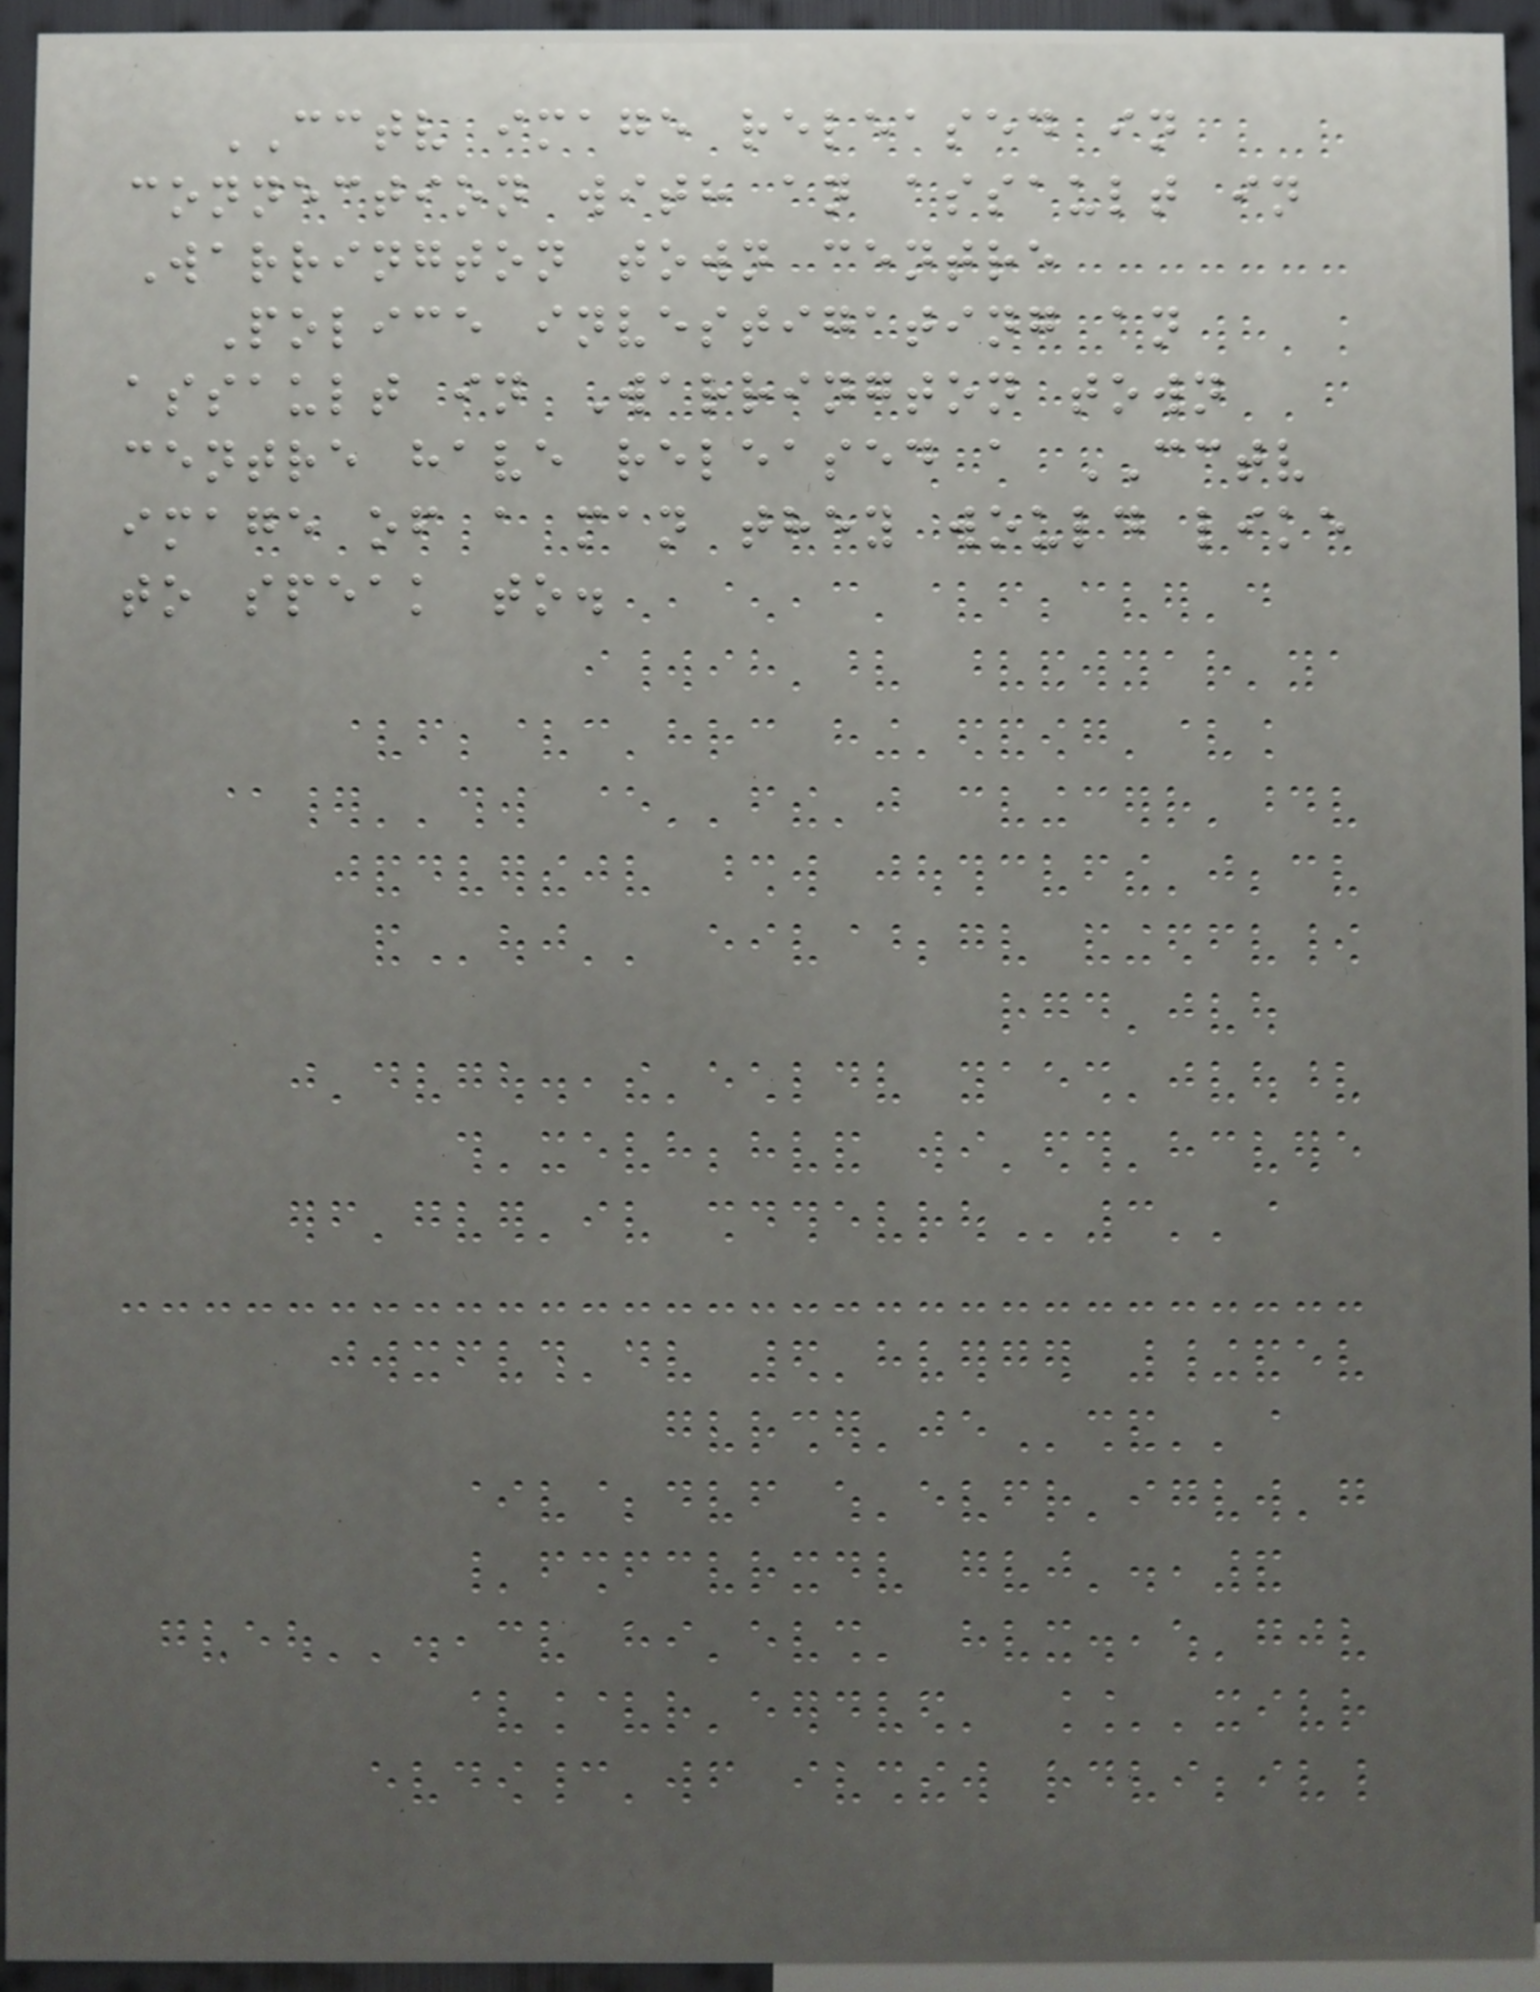CCTV image released in
connection with an assault in
Warrington town centre
Police investigating an
assault in Warrington town
centre have released a CCTV
image of a man they would like
to speak to.
